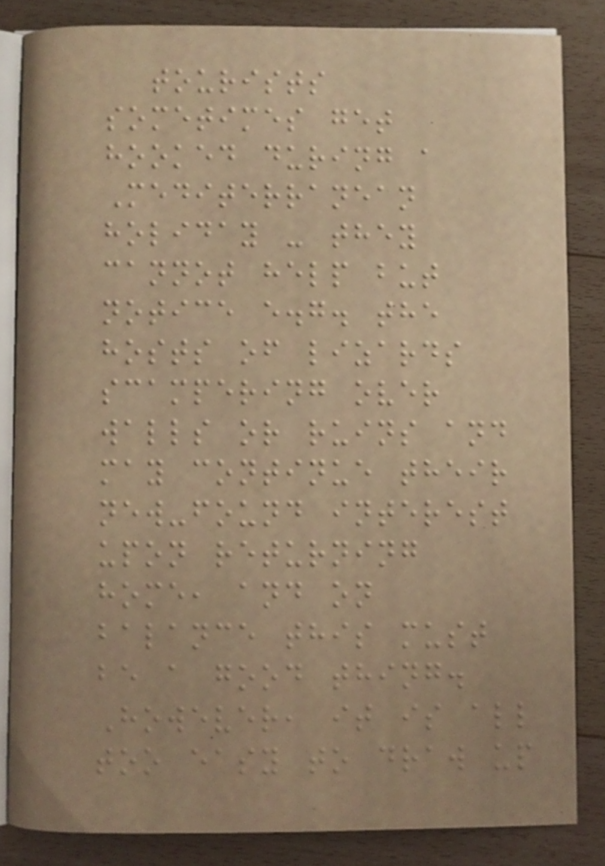tourists
sometimes get
hooked during a
Mediterranean
holiday - they
cannot help but
notice e.g. the
hosts of lizards
scampering over
walls or ruins and
may continue their
new-found interest
upon returning
home, and on
balance this must
be a good thing.
However, it is all
too easy to draw up
